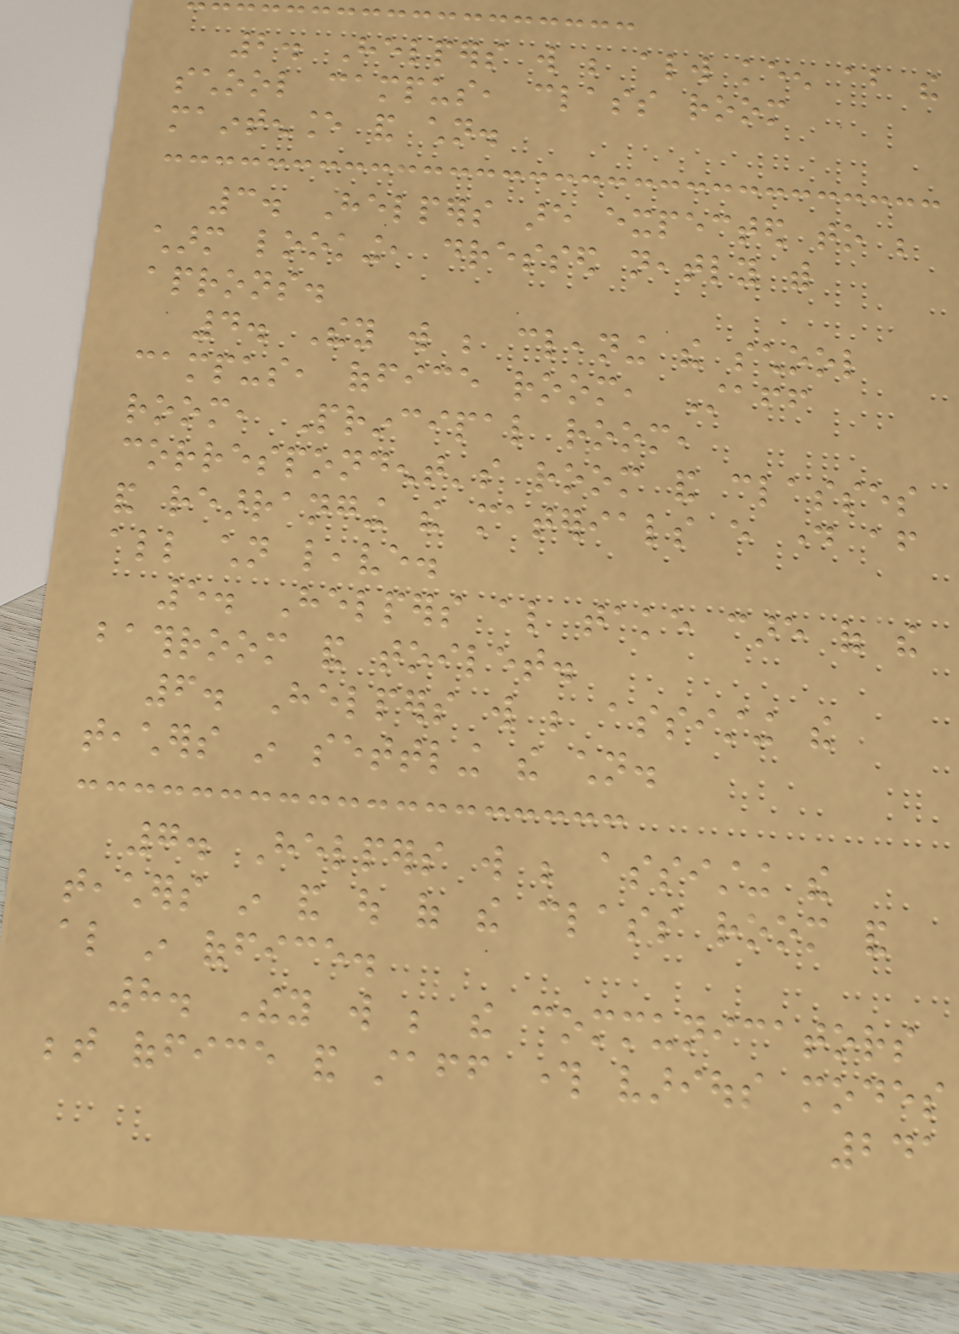2. Helpers will be always keen about the
school campus, class room
maintenance and children.
3. Helpers are expected to be
charm looking, dressed neatly with
aprons.
4. They will be cleaning the school
campus, office room, Staff
room, Principal room,
correspondent's room and classes
and rearranging the materials every day after
all children leave.
5. Helpers also take care of the
bathroom and toilet.
6. Helpers will be assisting the
teachers in settling the children.
7. Helpers will be assisting the
teachers in and out of the class room and
also in office.
8. They will be the communicators
between office and staff through various modes
241
